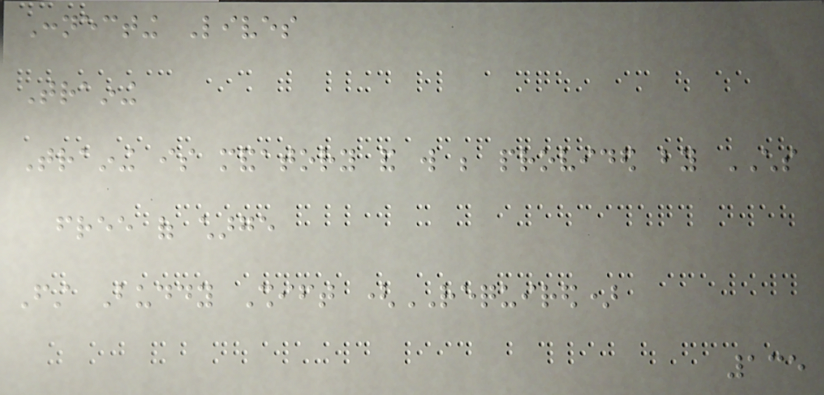Connecting Lives
Training
Training is mandatory and will be provided by CHS
free of charge
First Buddy Shift (REQUIRED)
135
